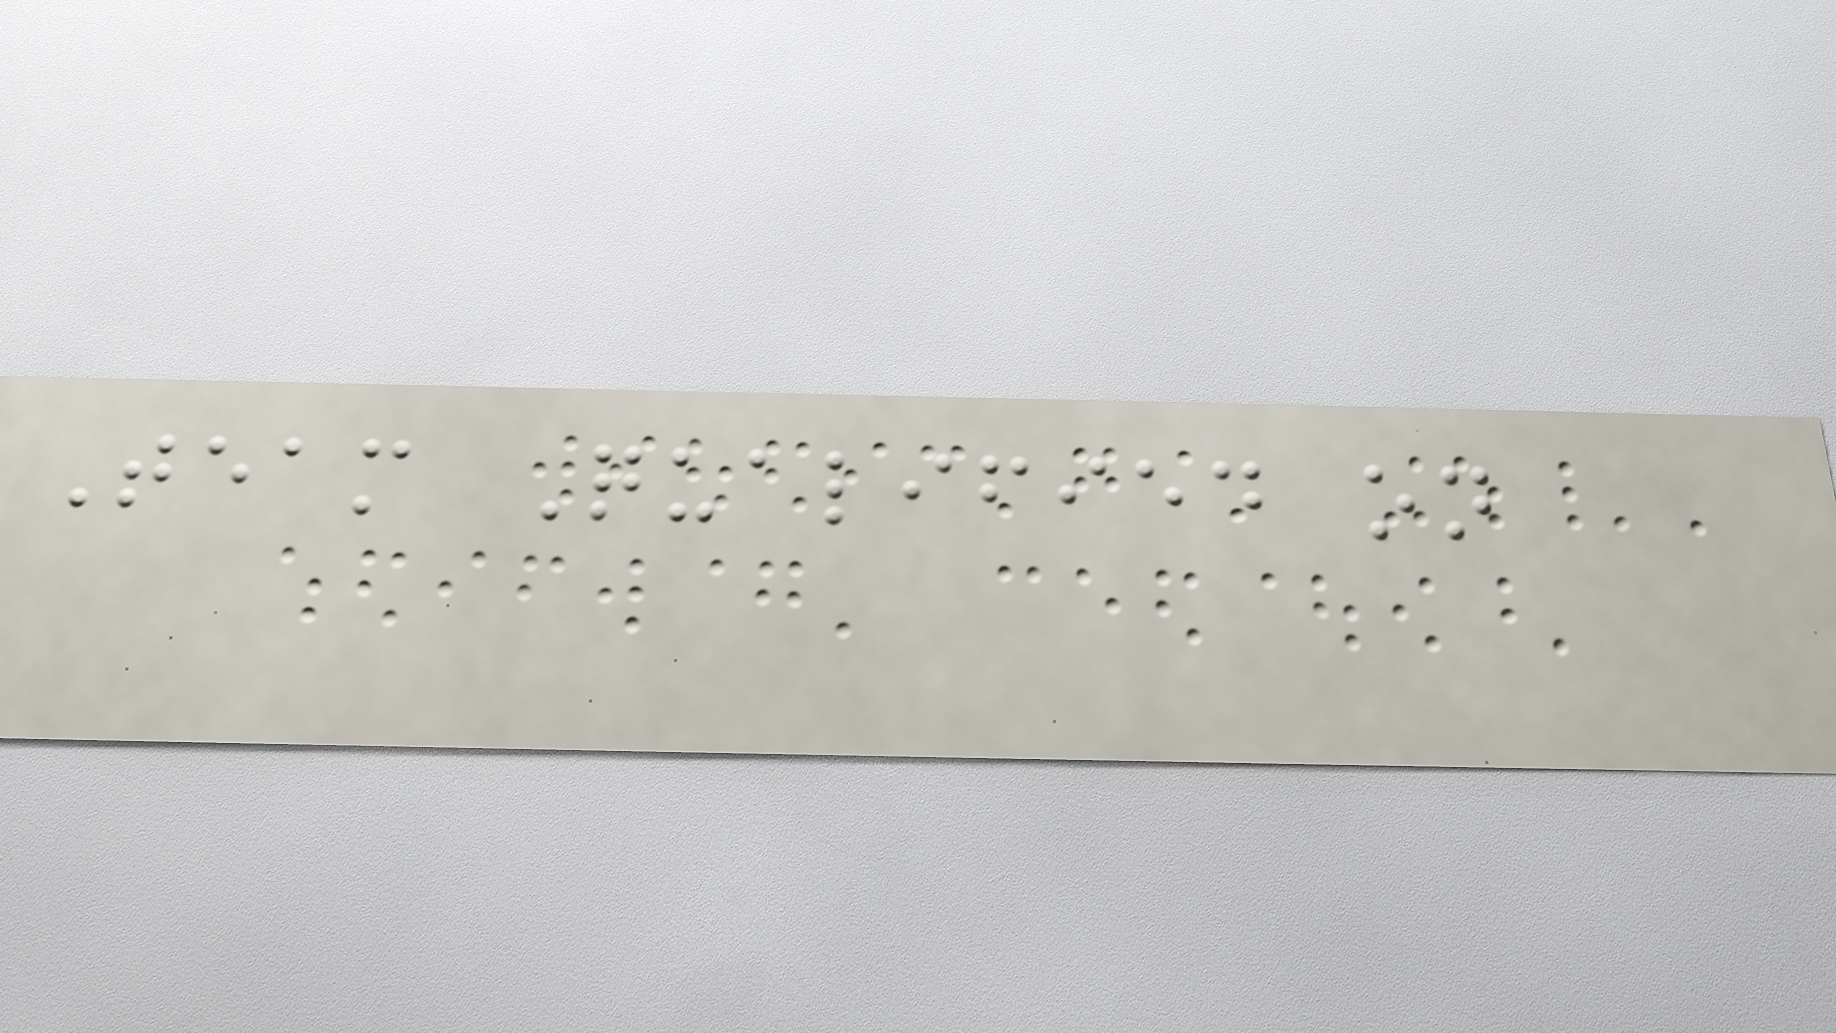Team Qualified on
